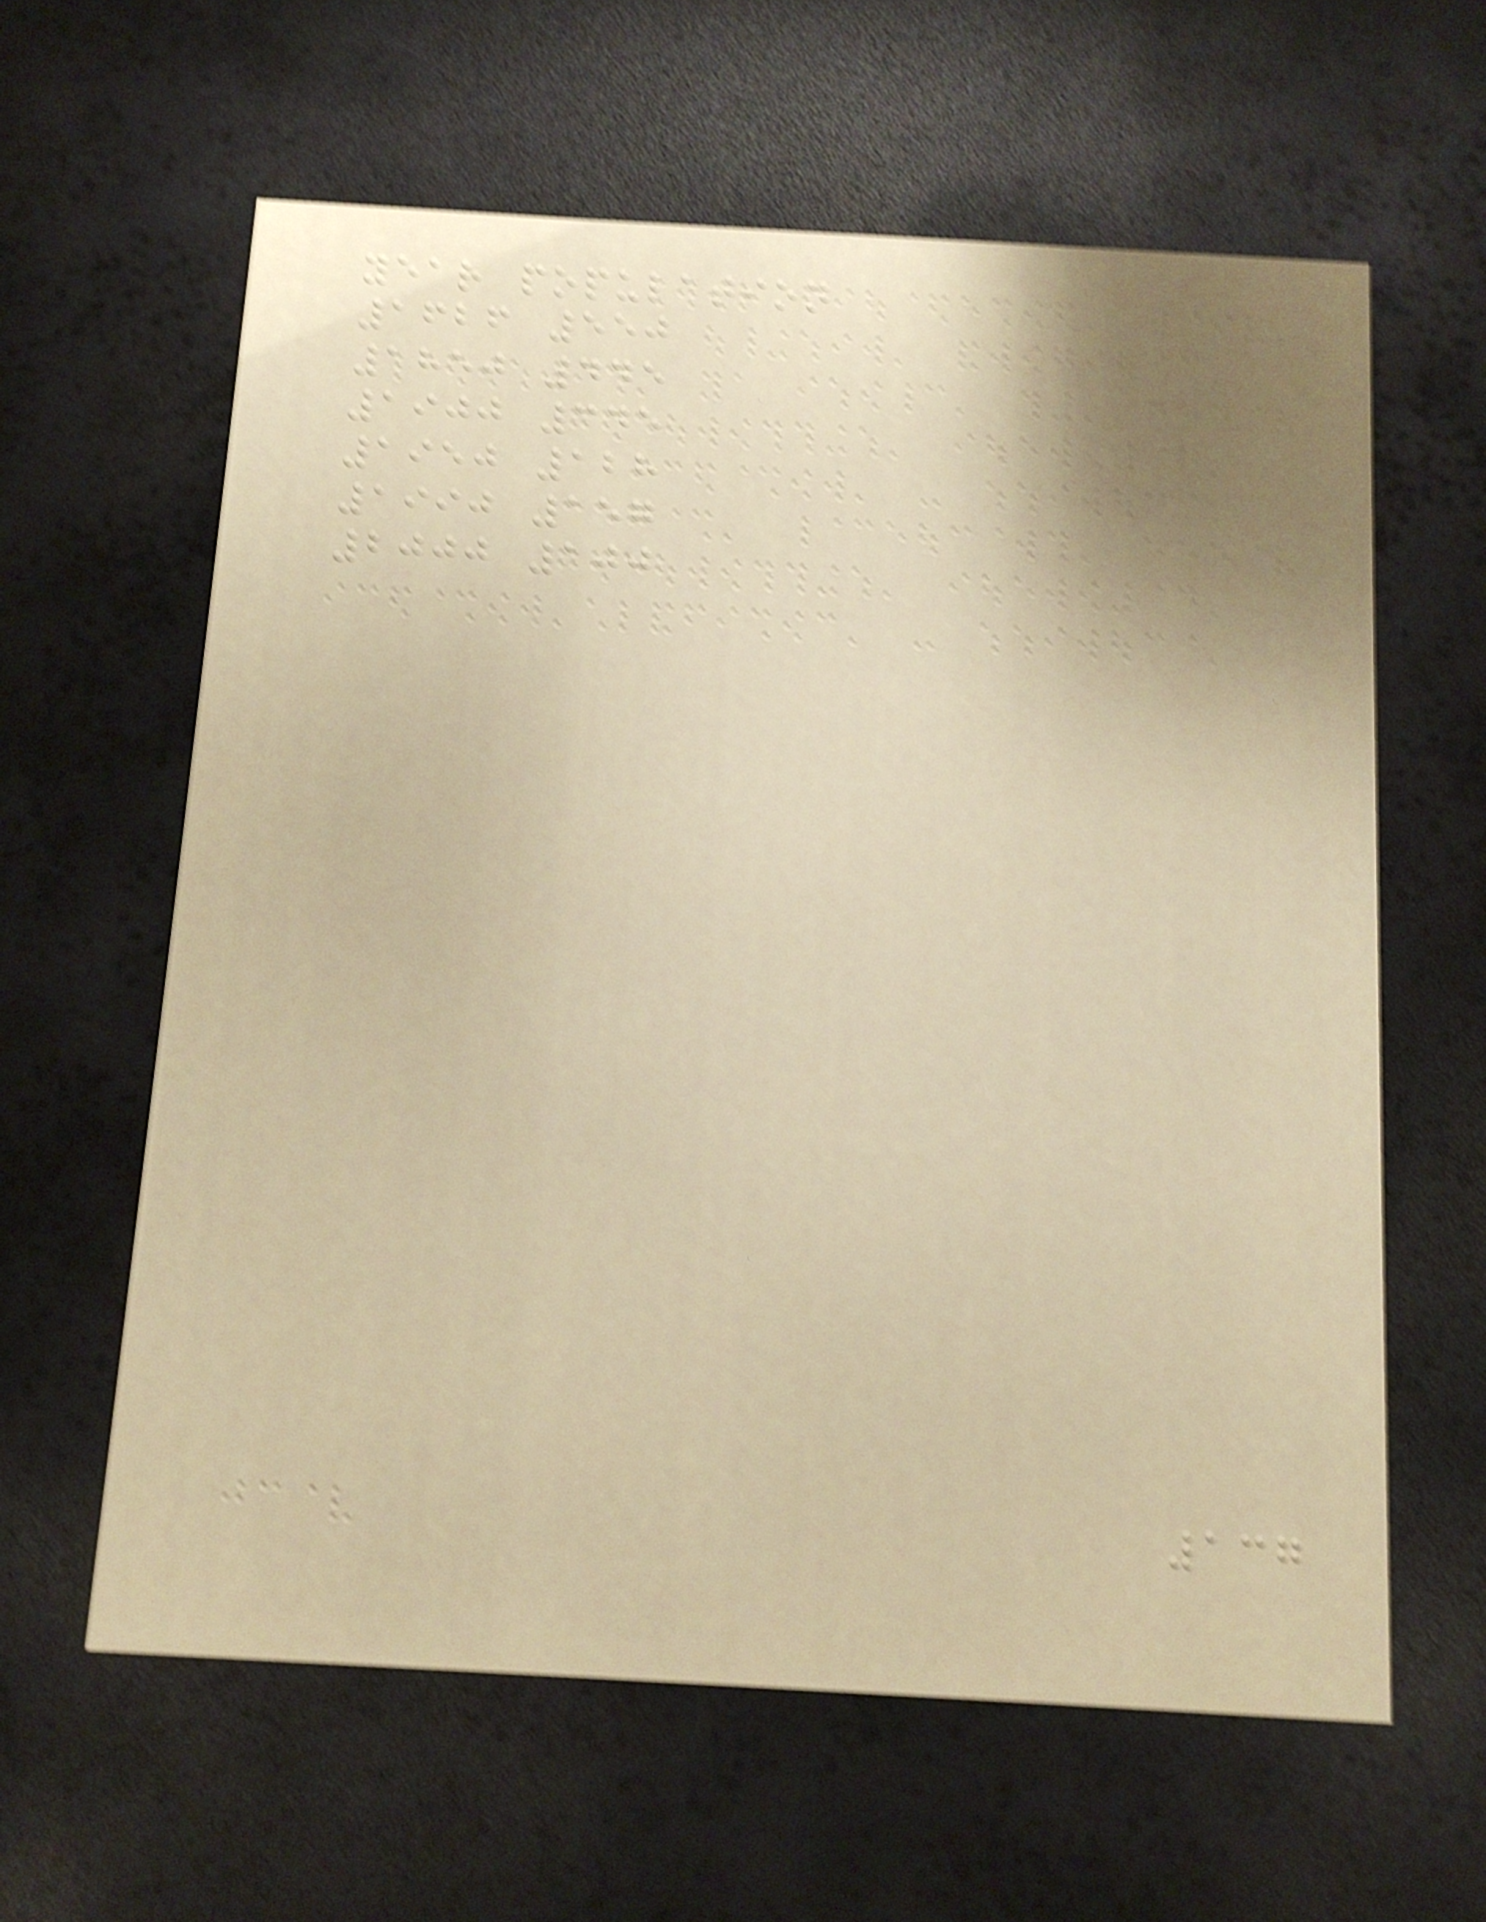year population
1626 550
1850 445
1900 345
1950 128
1990 157
2000 100
137
